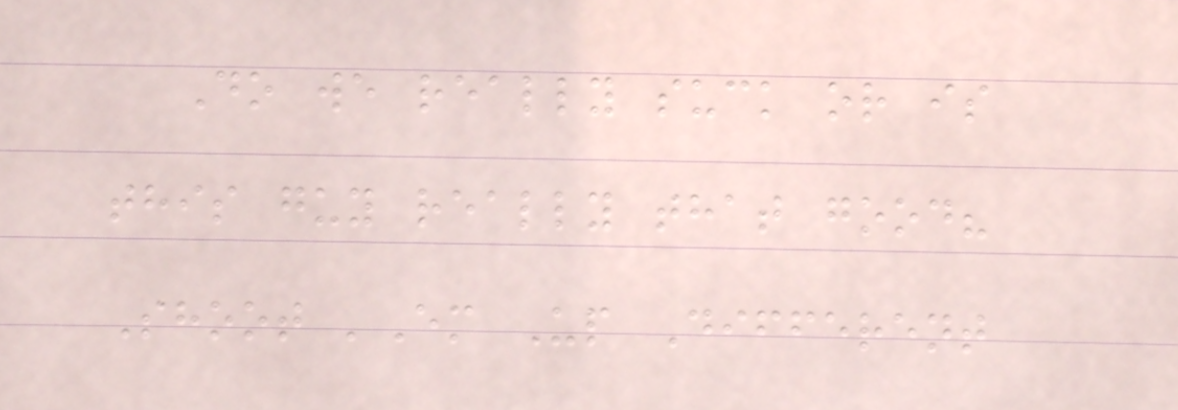Do we really suck or is
this guy really that good?
Shoot 'Em Up Different
